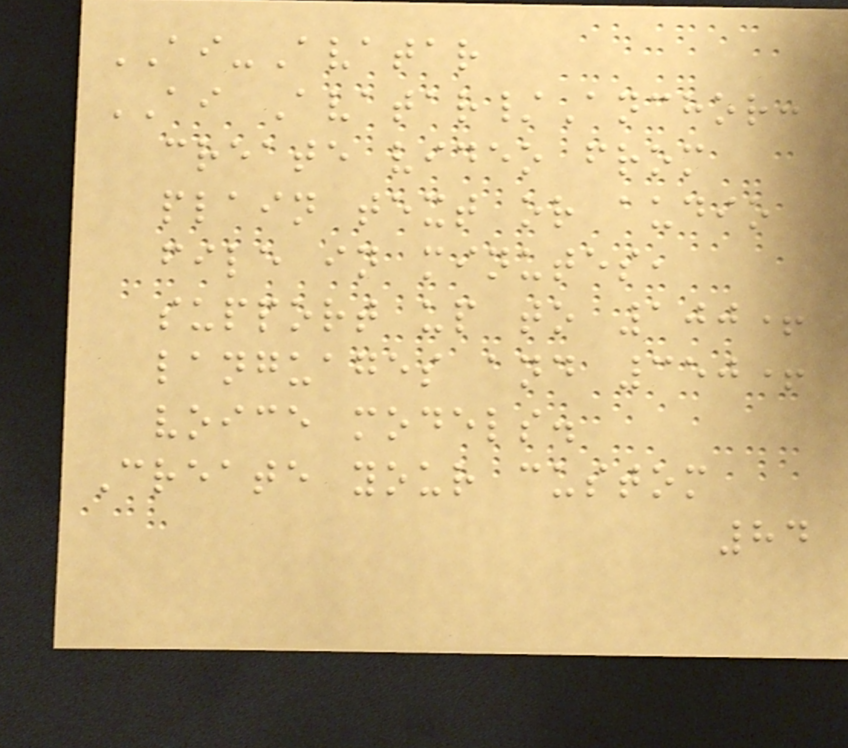AI-Avatar
AI Avatar/Anchor:
create video from
plain text or audio
file in minutes,
support up to 100+
languages and 350+
voice models.
Create your custom
84
